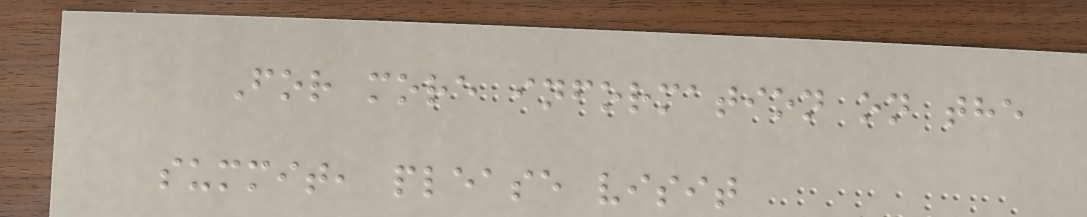For more information on the
summit, please visit
